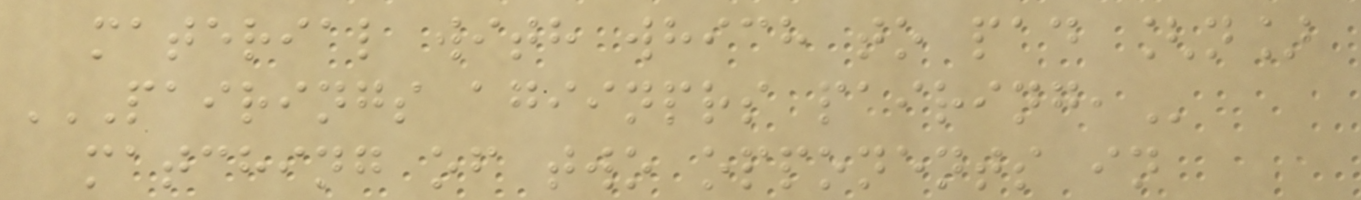material with which to pad [n]
PAIRINGS AGIINPRS PAIRING,
matching of two opponents in
